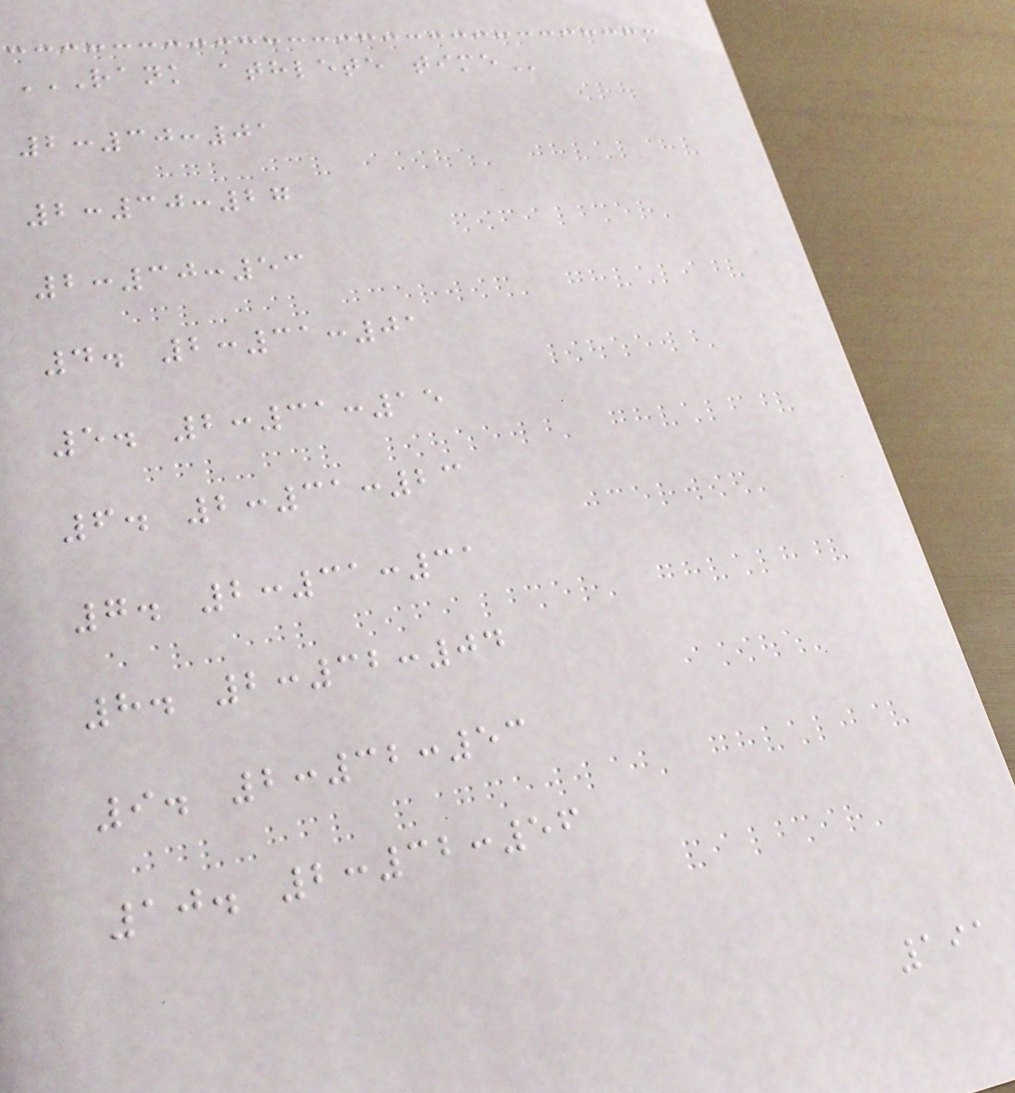RANK ATHLETE TIME
2:30:01
2:30:27
2:30:53
4. 2:31:01
5. 2:31:15
6. 2:31:23
7. 2:31:31
8. 2:32:04
9. 2:32:53
10. 2:32:56
191
